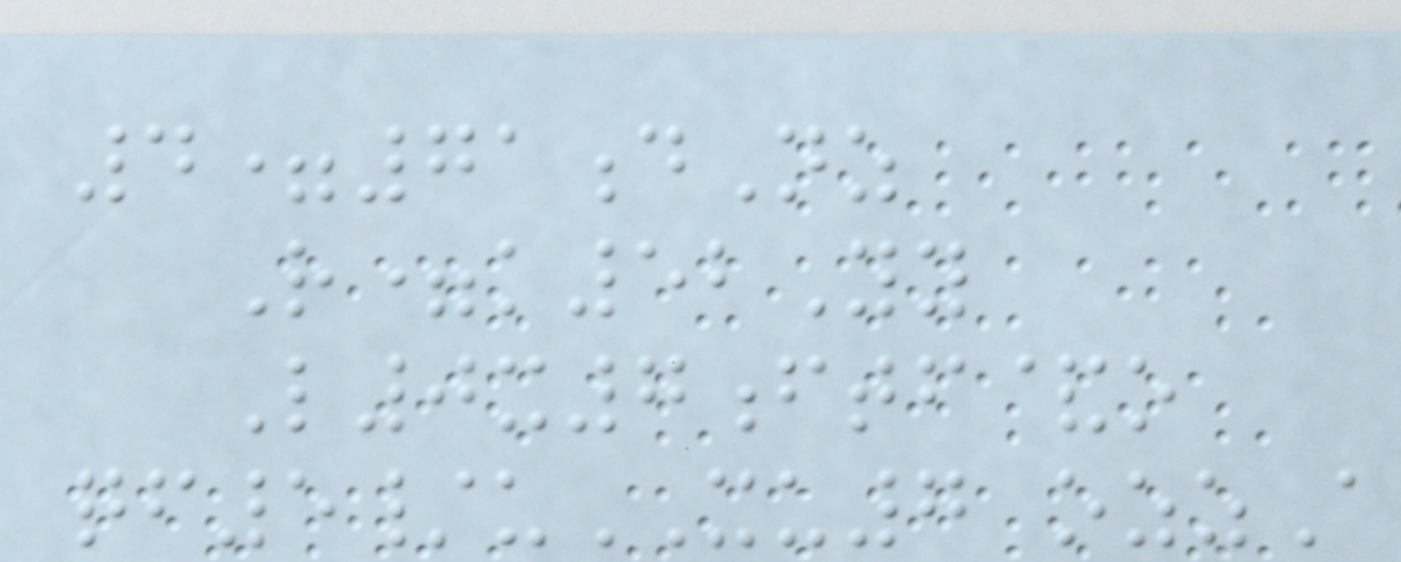4=71dNz
R=k52Yy
L0x7ftf&o
qf5/uXU7 ozzA
